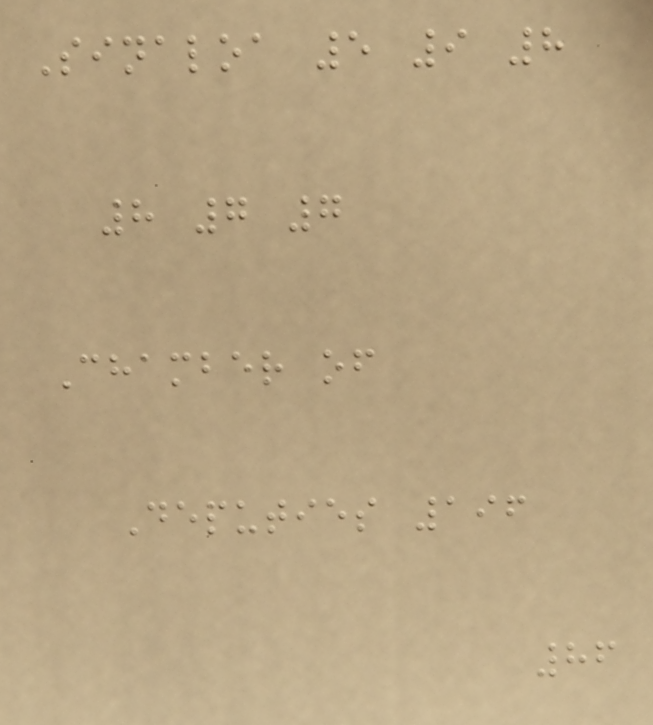Sinaloa 5 9 8
8 7 7
Chamber of
Deputies 196
86
